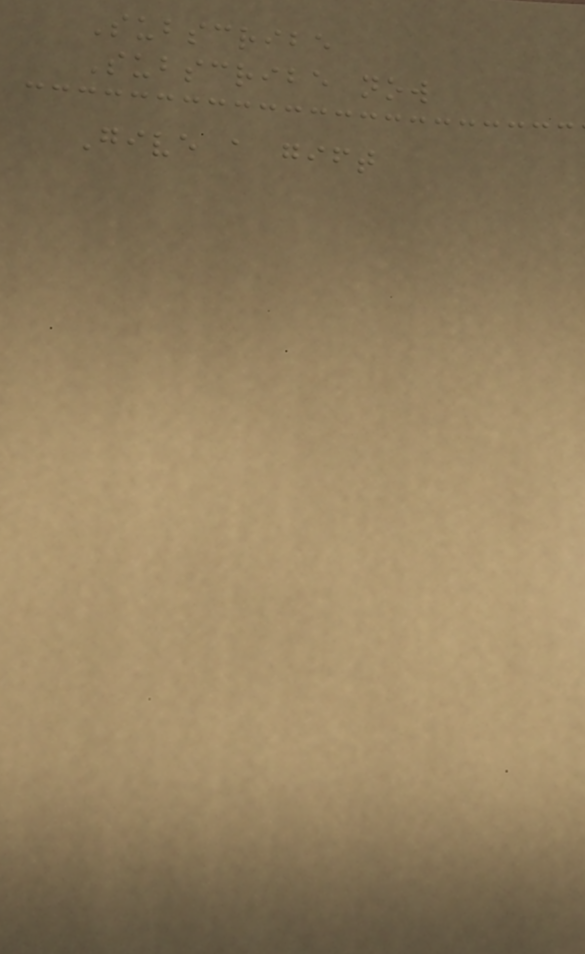Subscribe
Subscribe now
Give a gift
